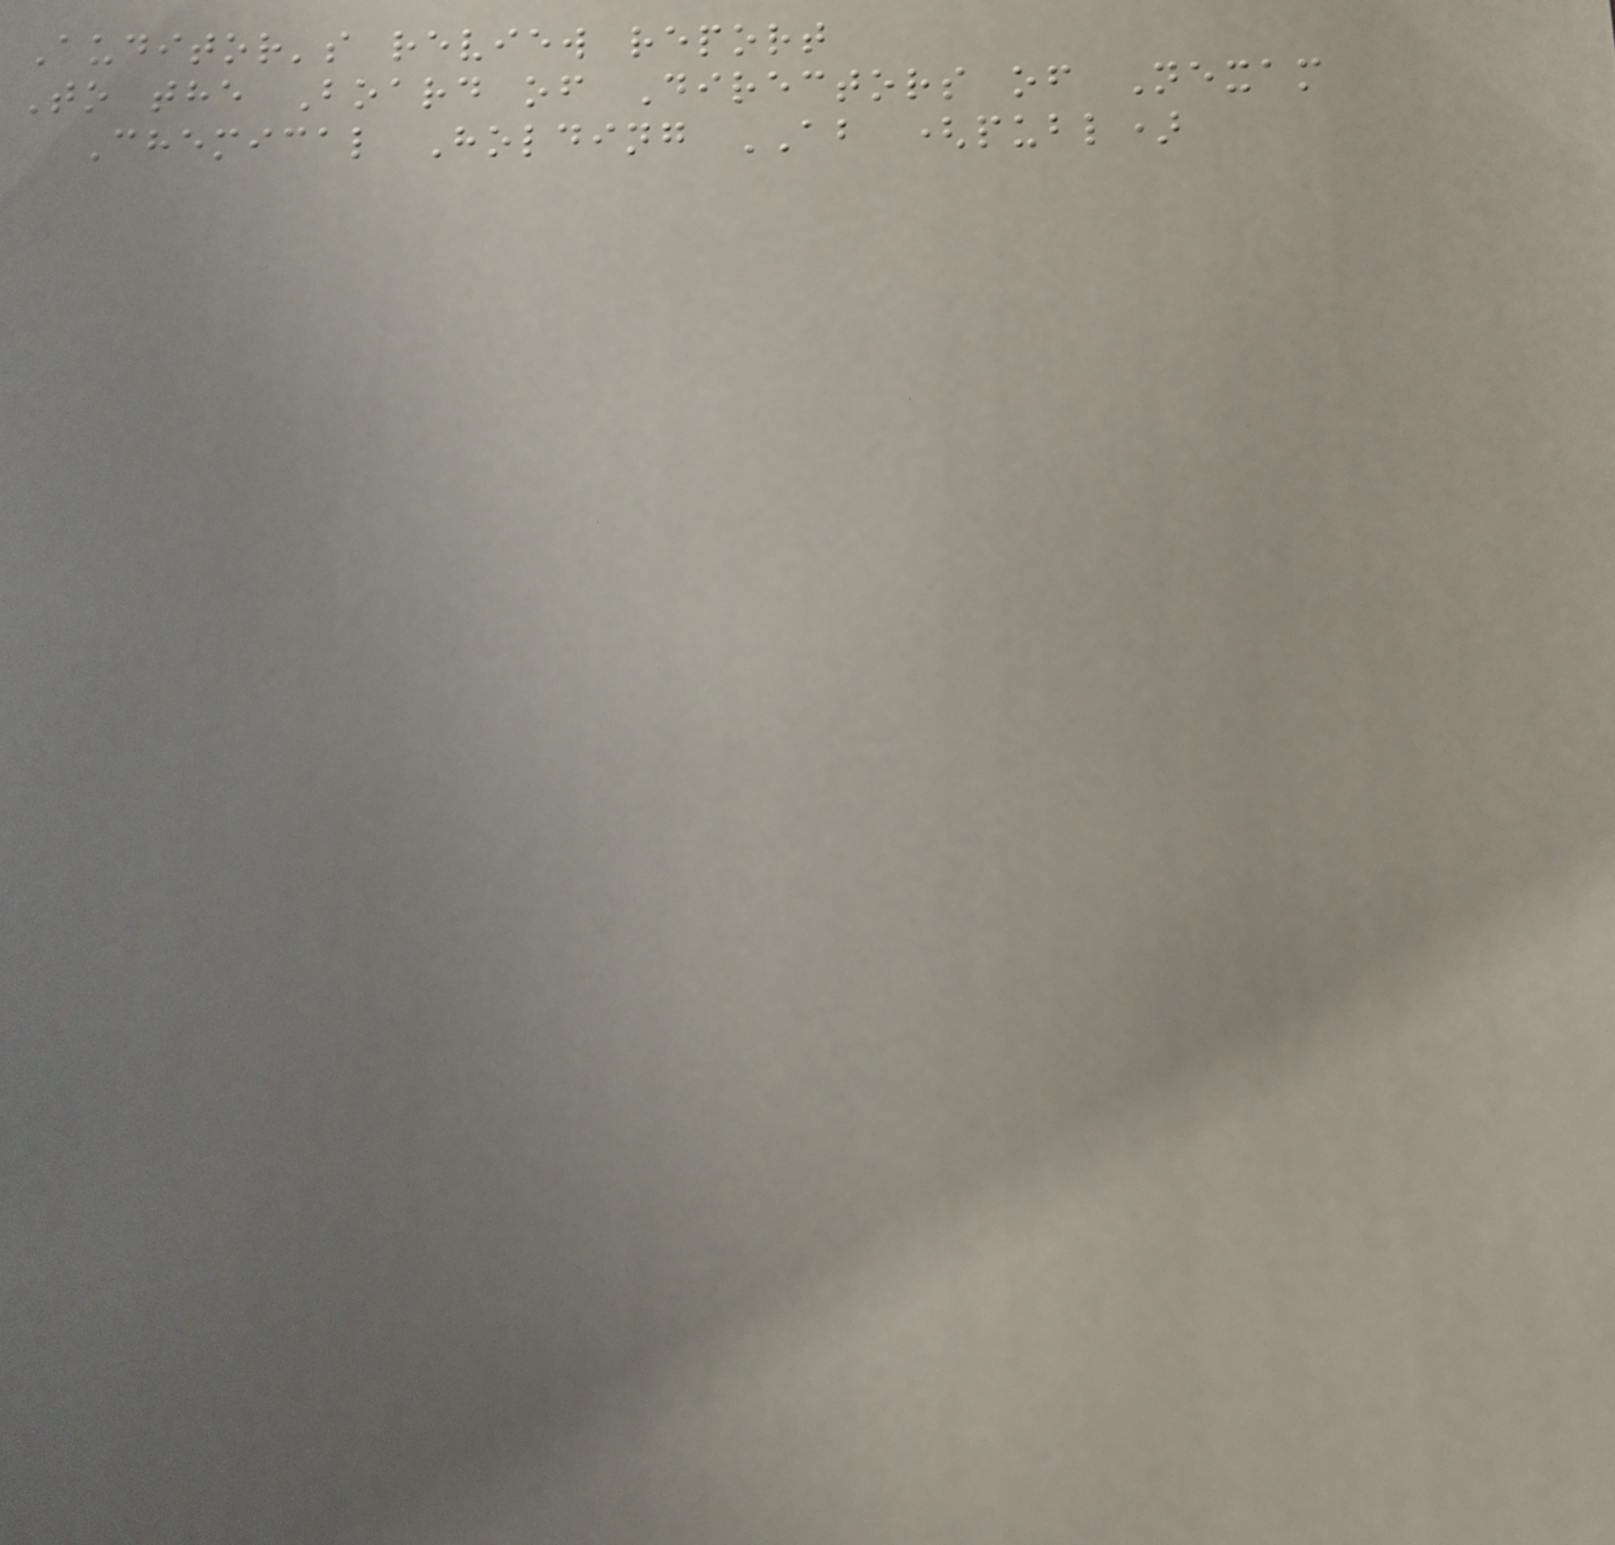Auditor's review report
To the Board of Directors of Nexam
Chemical Holding AB (publ)
